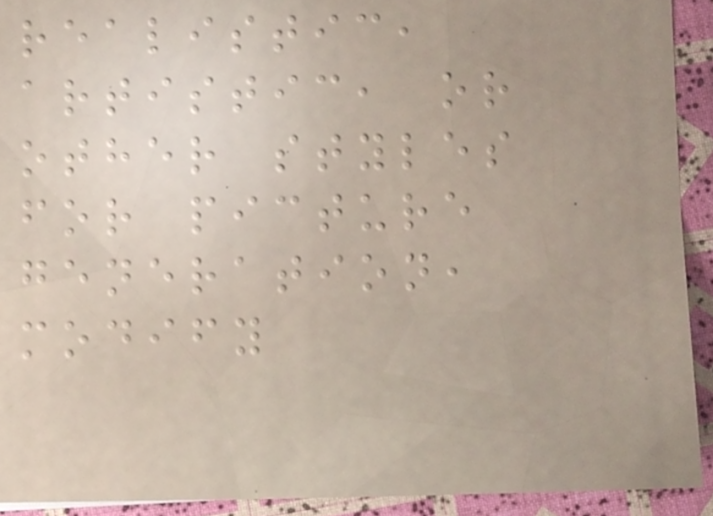realistic,
artistic, or
other styles
for picture
generation,
modify
